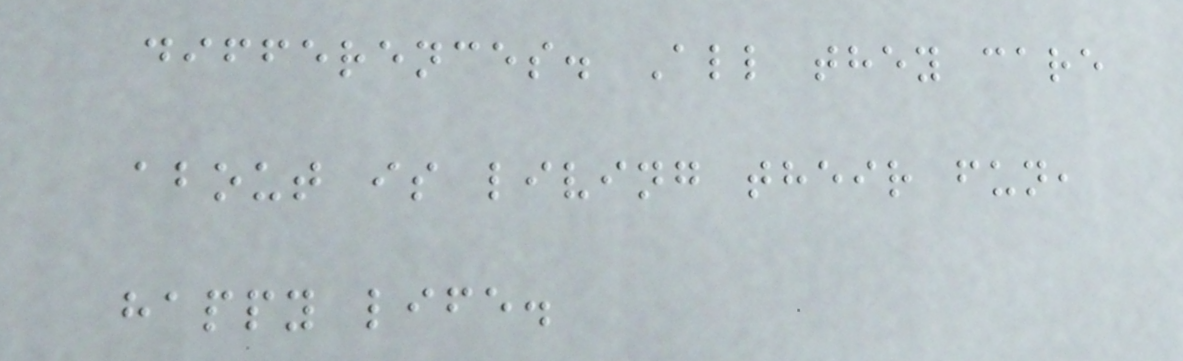differences. All they care
about is living their fun,
happy life.
